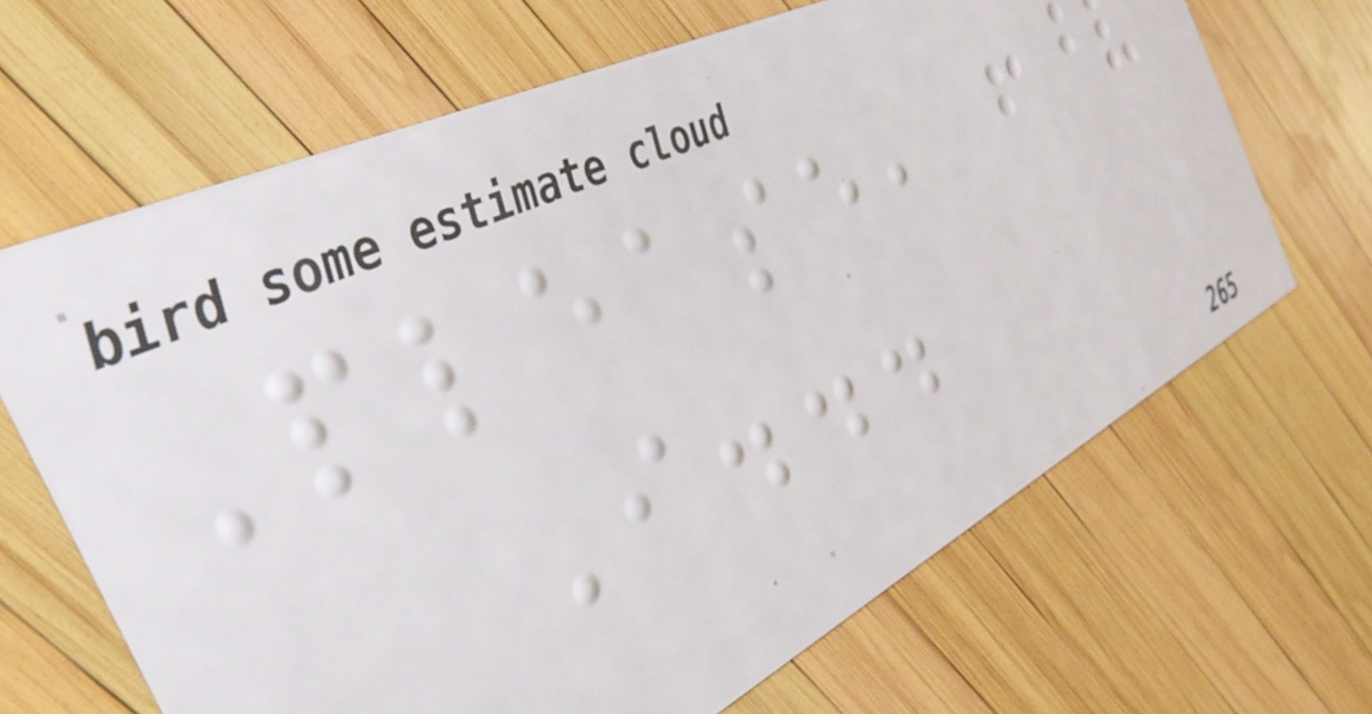Please,
I...
